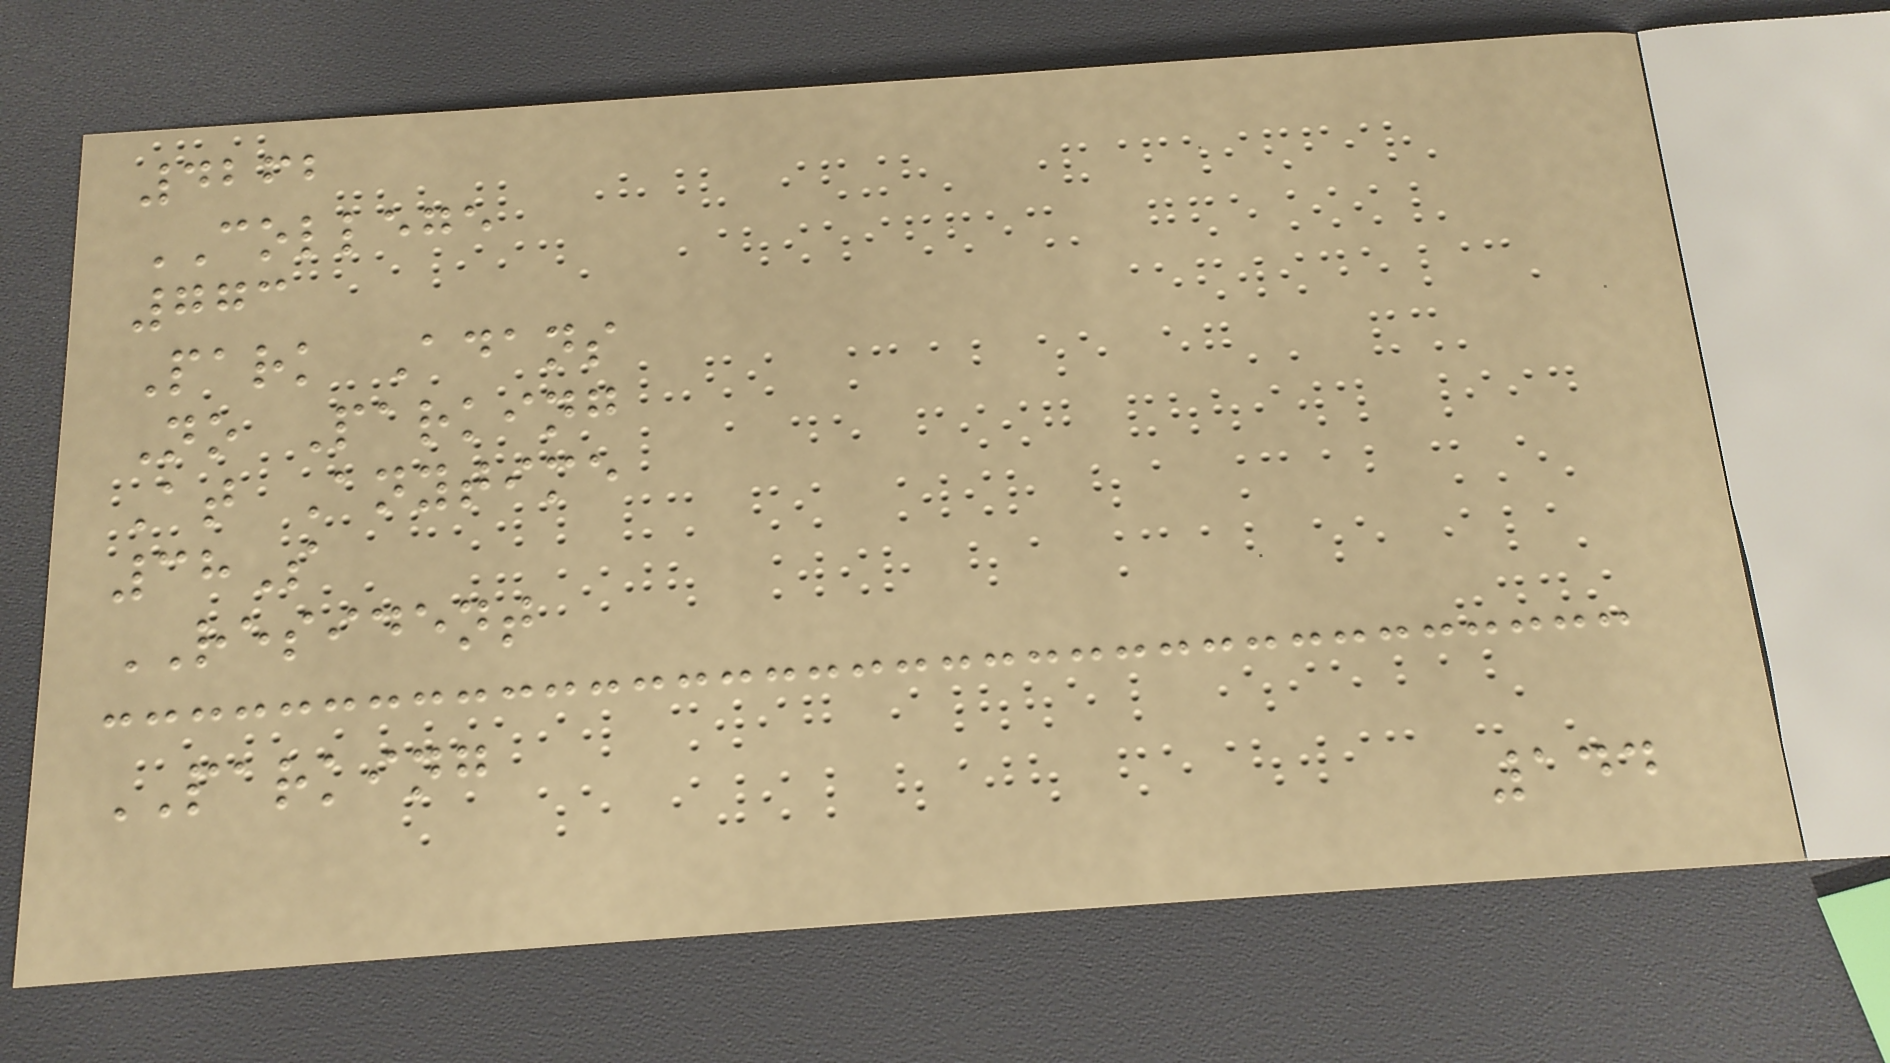4262
COLLEGE
773
Park Adans
No Parking
At Anytime
38S
RESIDENT
PARKING
144
